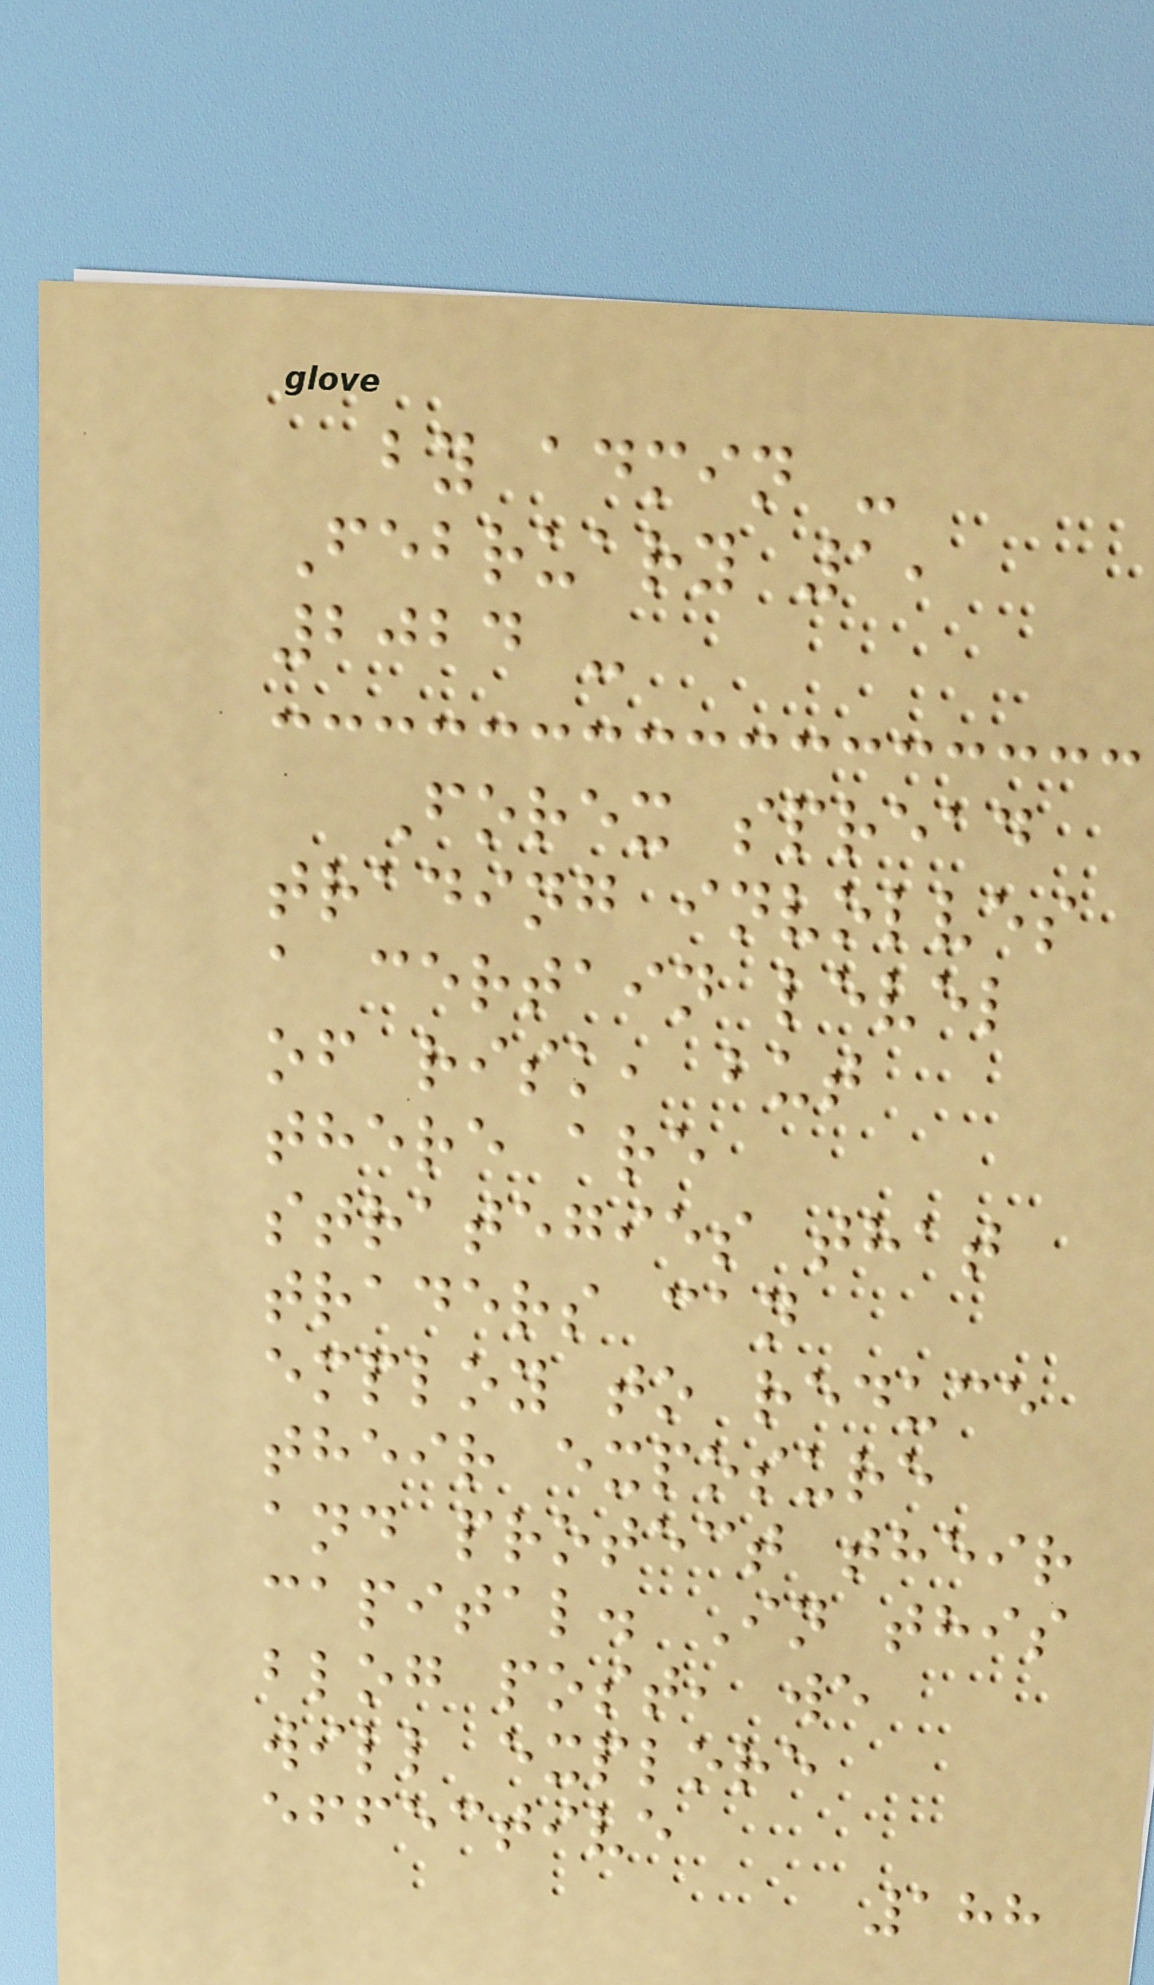by admin -
February 1,
2024 -
Forex spread
trading involves
a certain level
of risk, but
there are
strategies that
traders can
employ to reduce
their exposure
and protect their
capital. In this
blog post, we
will explore
effective
188
